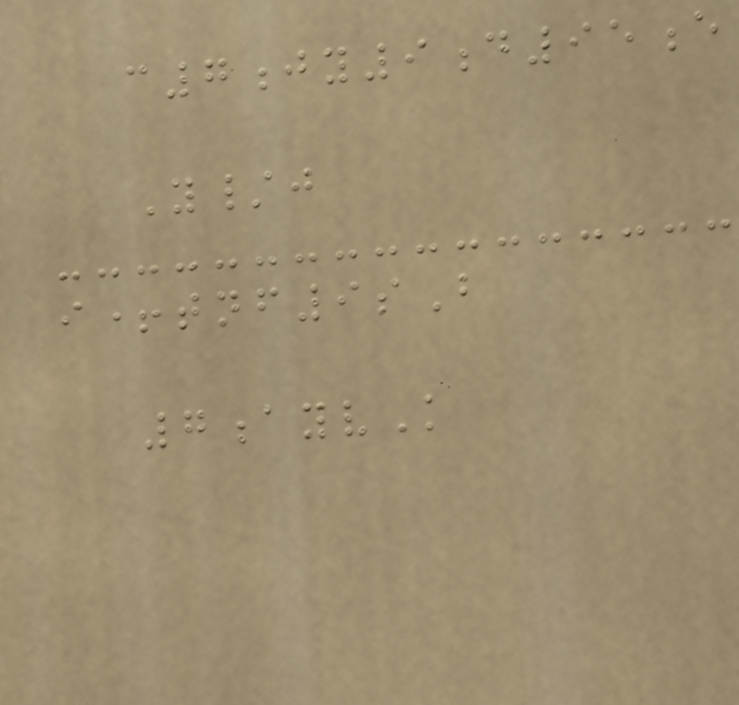c7jy9d95e
Y/j
i+tnf9sB
7ayvK
